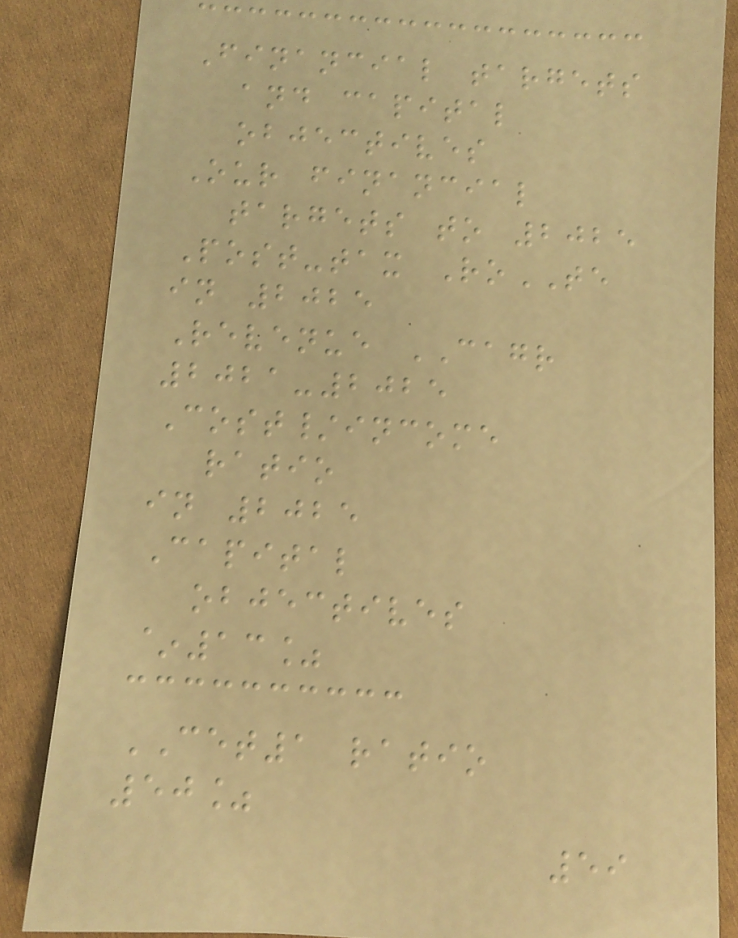Financial targets
and capital
objectives
Our financial
targets to 2025
Post-tax RoTE
in 2025
Revenue CAGR
2021-2025
Cost/income
ratio
in 2025
Capital
objectives
~13%
CET1 ratio
50%
59
